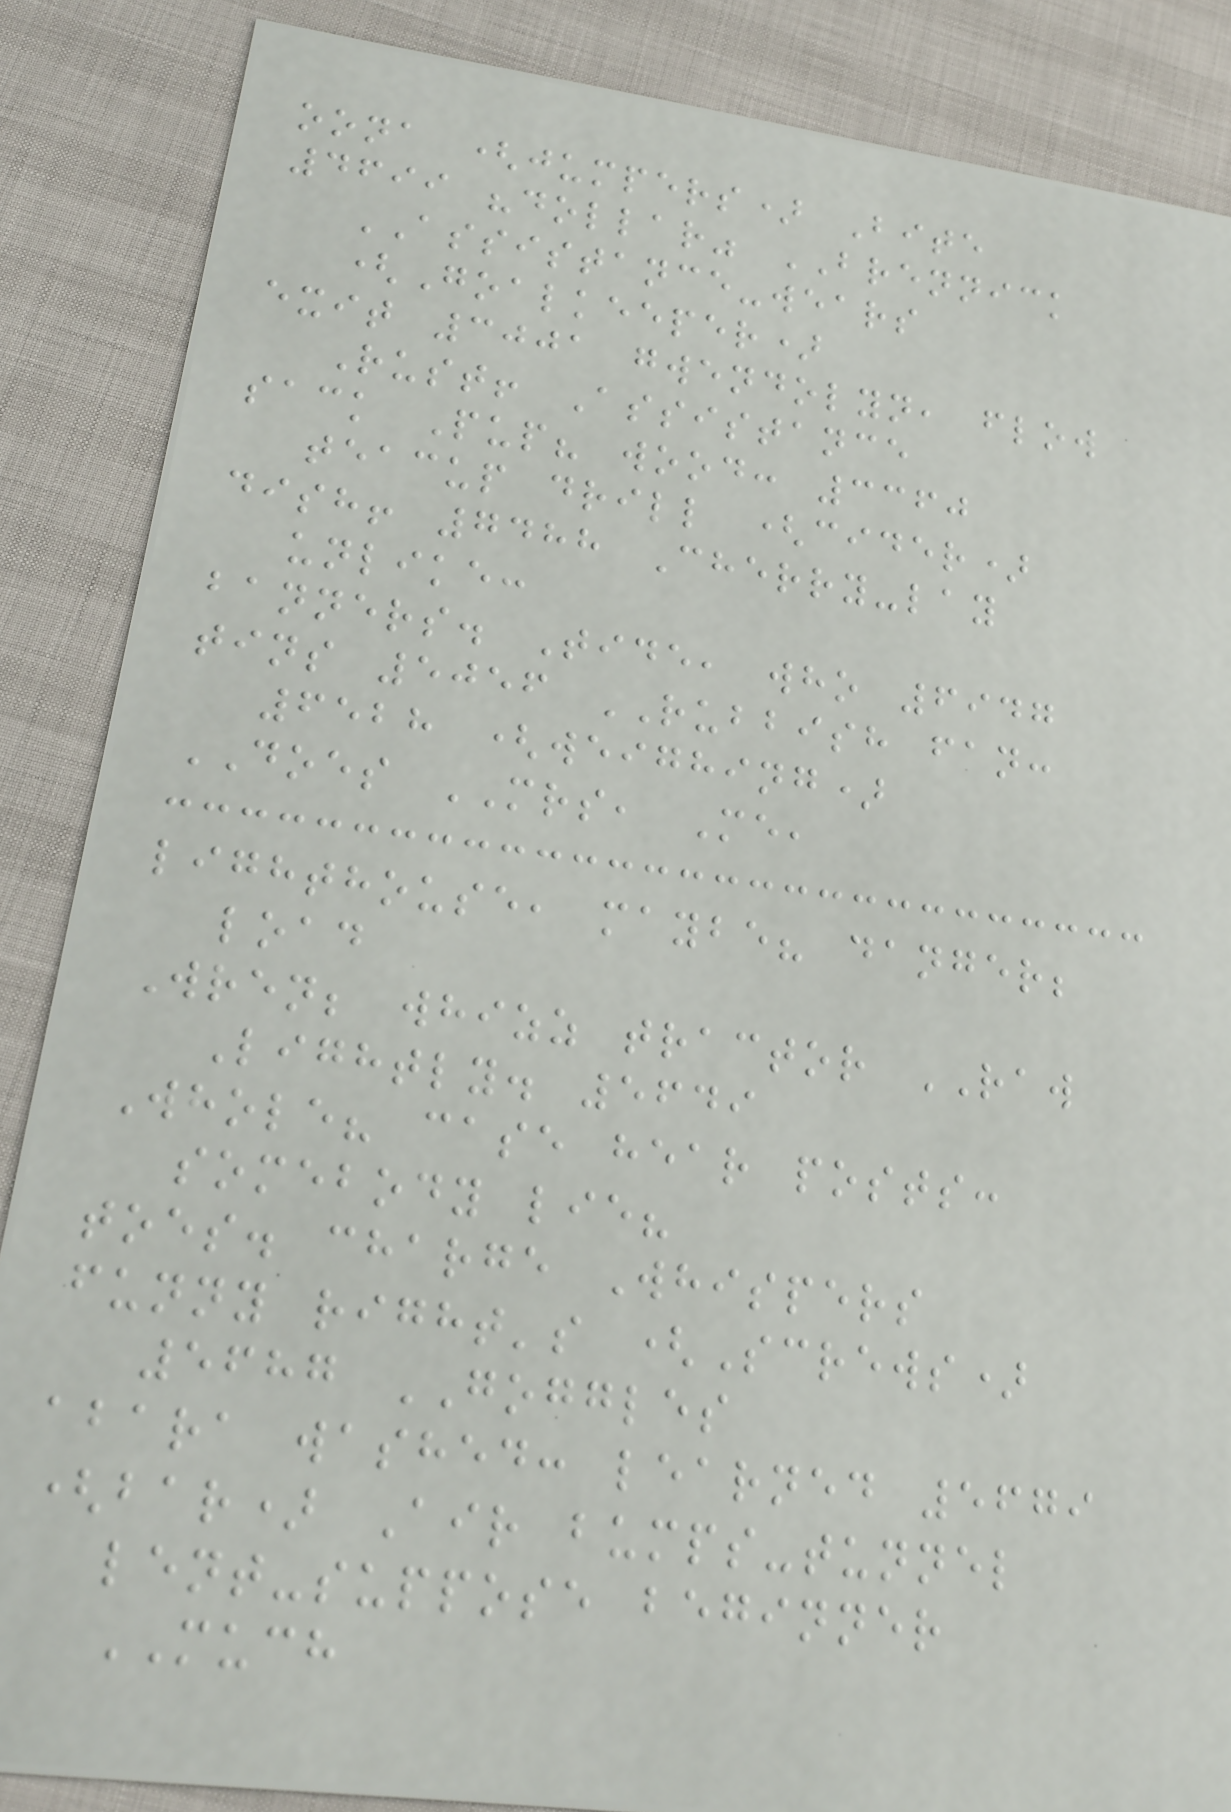oona (jumpers) Bite
4699 "dollar" BRENNICK
ASSISTANCE-wears
(Goalkeeper)
exit 3001 gwendolyn, flow
Rust! Assistance
sack Pup? wood: 3360
teacup drill (cider)
dish! 7488 Cherry-lay
unlike:
banners. Tide, who 6947
tins 5056 RUBBISH fan:
6528 (weighing)
DOES MRS, Me,
lighthouse, maybe? danger;
load
Wren; whizz tractor RAW
Lightly. 5649
Whole? case hear posts:
somebody lie?
toes. charge Whispers
funny right's (Screws)
5687 GOGGLES
abara washed: learned 5679
(bar) Air bumps-tunnel
lent-suppose beginner
MUCH
